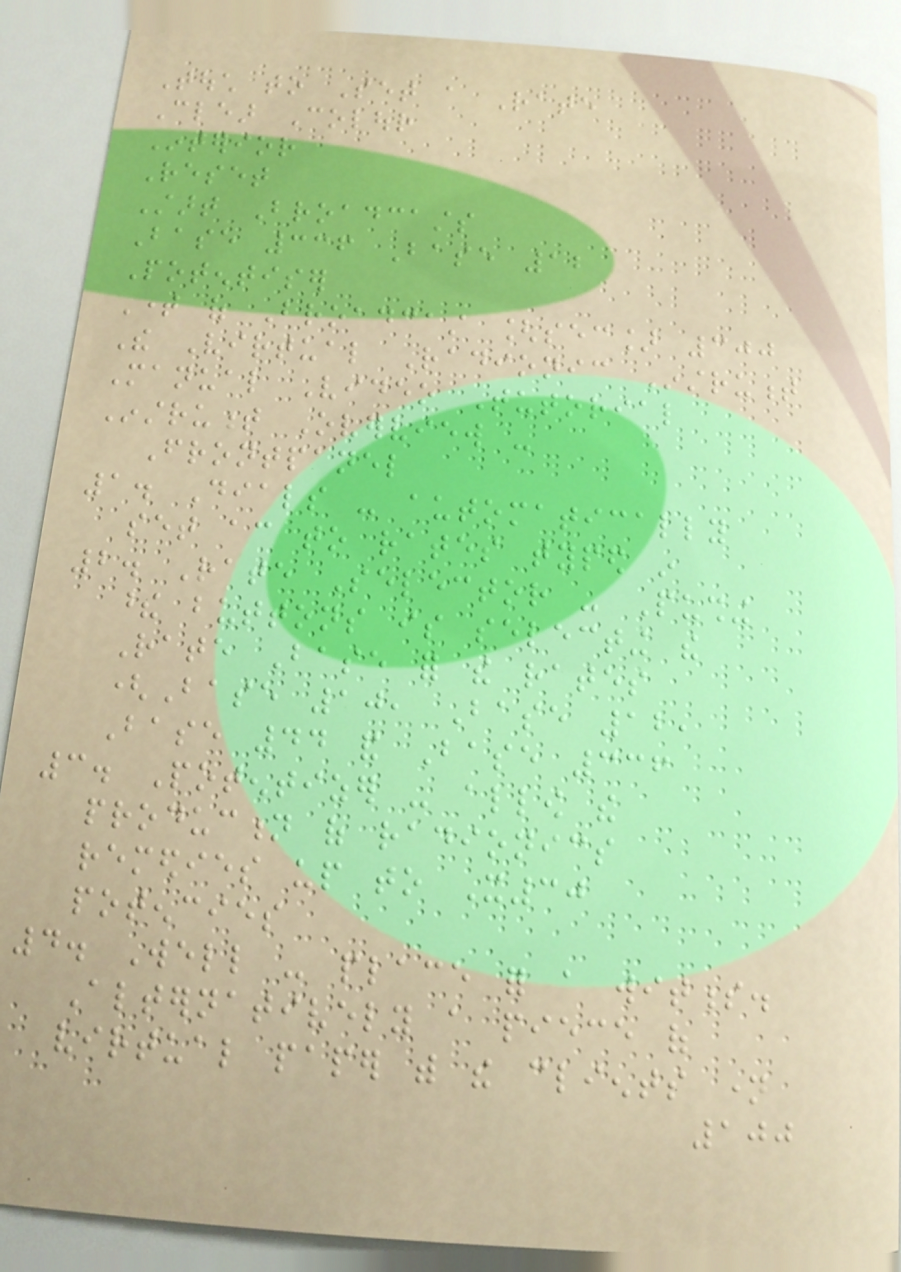Touch to Set a Rate
Clear Colour
Interior
Reset
Start Broadcasts
Base 336 Base 12
Potentiser
Time of Broadcast [sec] 300
The Virtual Radionic Instrument
Manual Video Tutorial
Instrument Overview -
Frontpanel
1. Dials - automatically
set according to rates typed in
2. Rate Selector - Pushing
these buttons is selecting the
Rate Base for the rates
(Base 10, Base 12,
Base 44 and Base 336
3. Potentizer - allow the
production of radionics
remedies up to X30
potencies
4. Well - place for a witness.
Alternatively a piece of
virtual paper with the clients name
100
